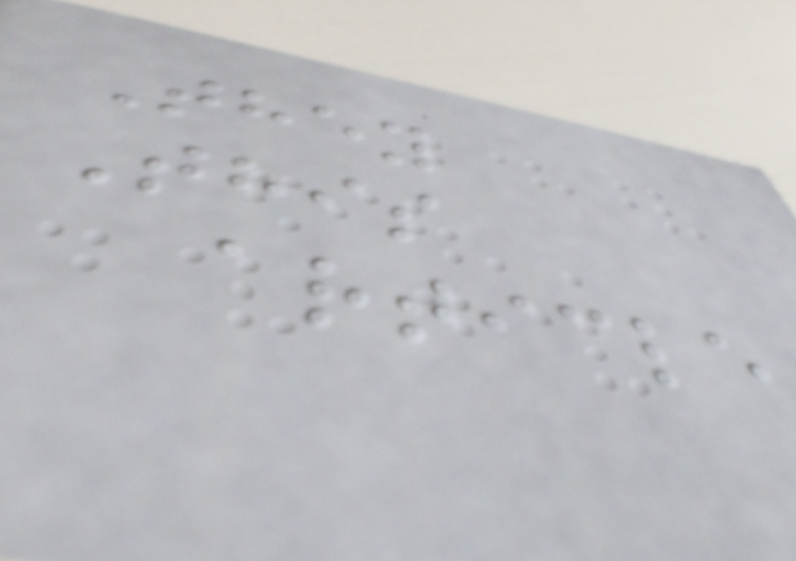They
This
article
